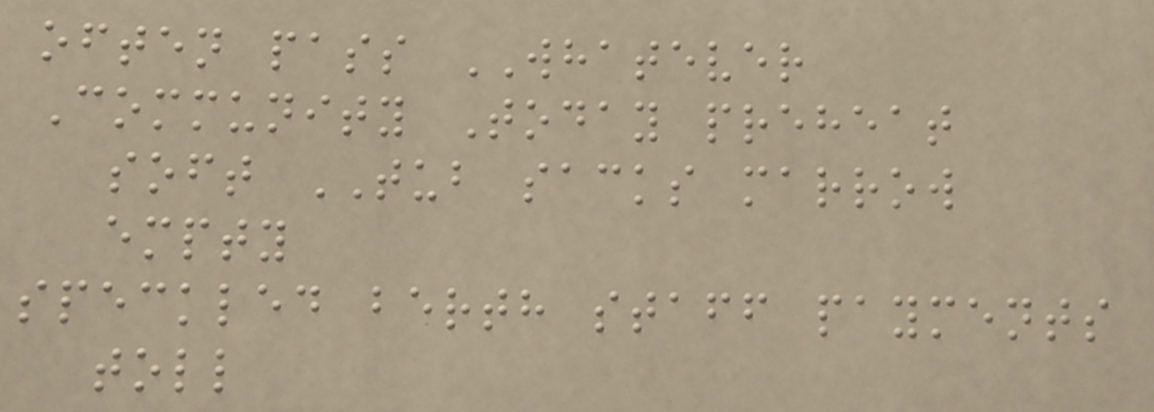often pass WHATEVER
Community Today preheat
soft TUB sacks marrow
empty
speckled berth staff payments
toll
